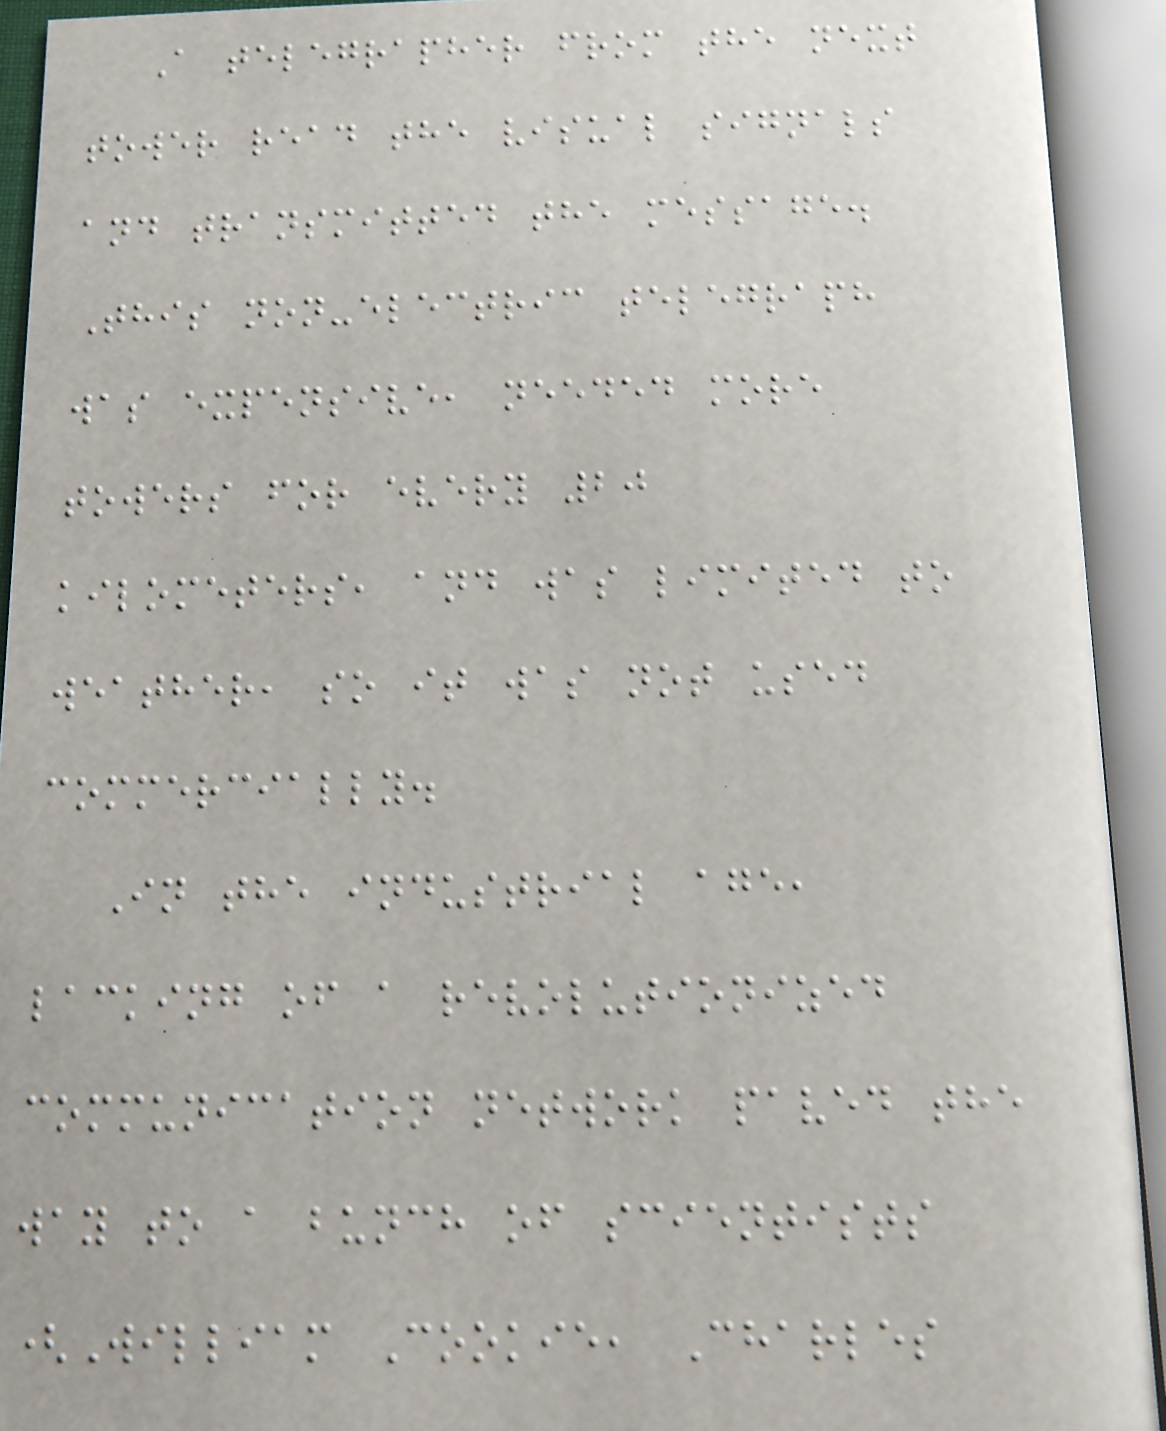A telegrapher from the next
tower read the visual signals
and transmitted the message.
This non-electric telegraph
was expensive, needed more
towers for every 20
kilometers, and was limited to
weather, so it was not used
commercially.
In the industrial age,
lacking of a revolutionized
communication network paved the
way to a bunch of scientists
(William Cookie, Charles
